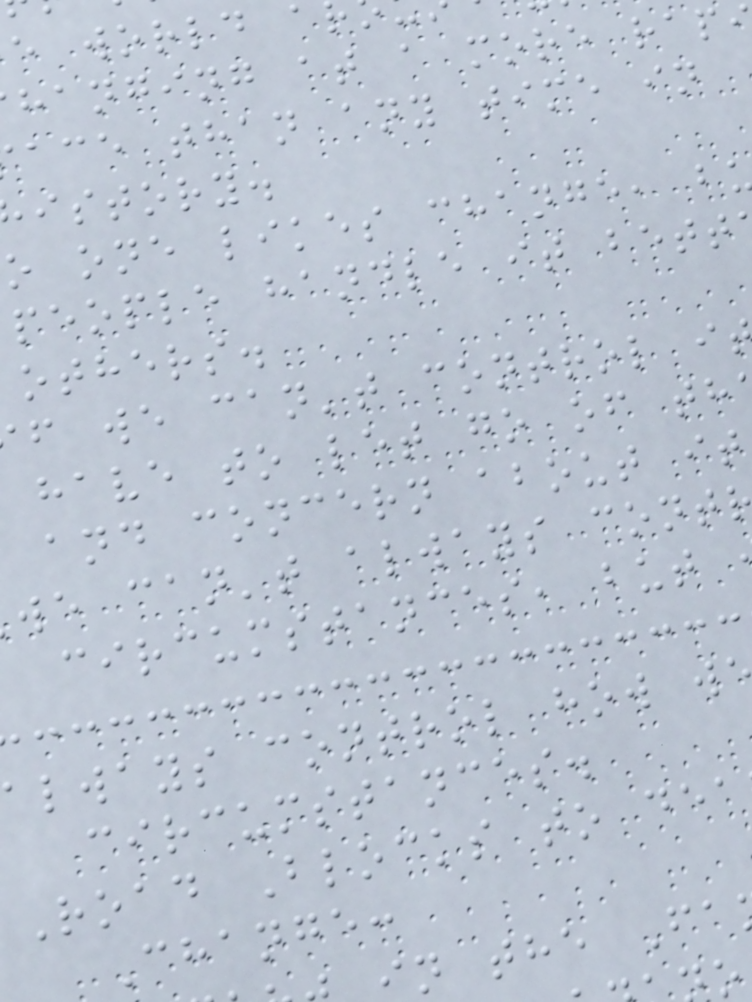e world a
hanging at a more rap
ace than any time in
istory.
o one likes change, b
people handle it bett
others.
f we can't control i
have to let go of th
and concern about it
we can't always cont
circumstances, but
always control how w
circumstances.
Road Blocks to dea
Change:
n the Fa
